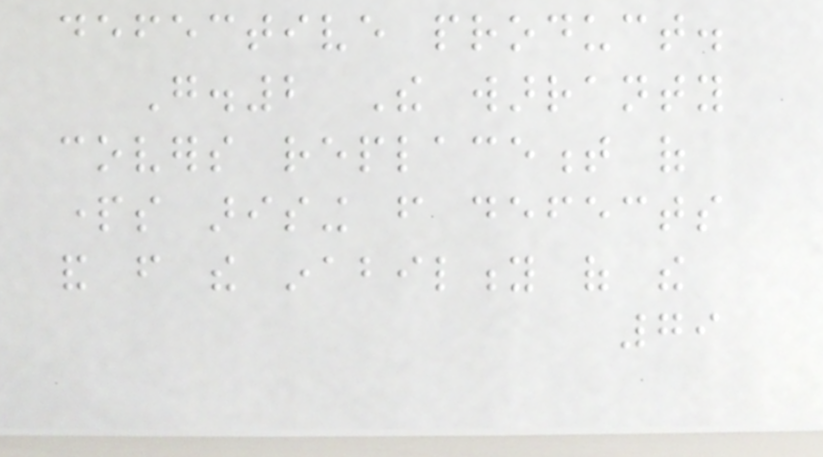defective product.
G.2 The warranty
covers replacement of
parts arising from defects
and from the inability of the
79
